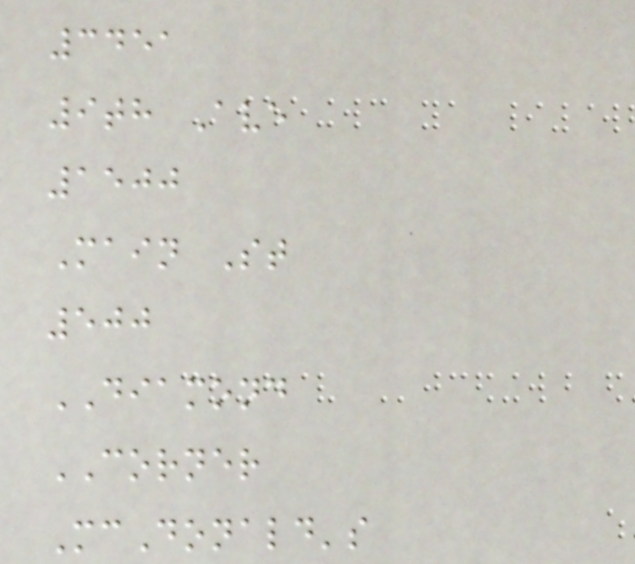3451
9th Ave
1500
Main St
500
DIAMOND
CORNER
McDonald's
